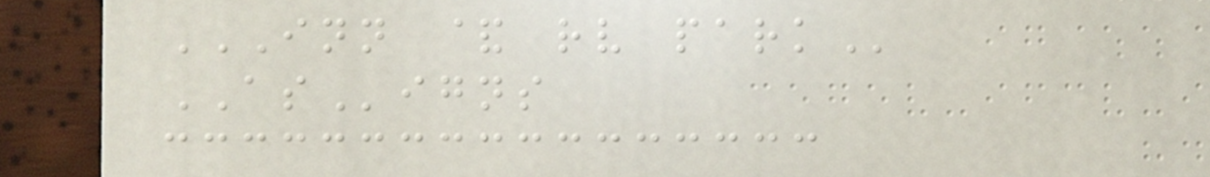INN & RV PARK
ASigns
